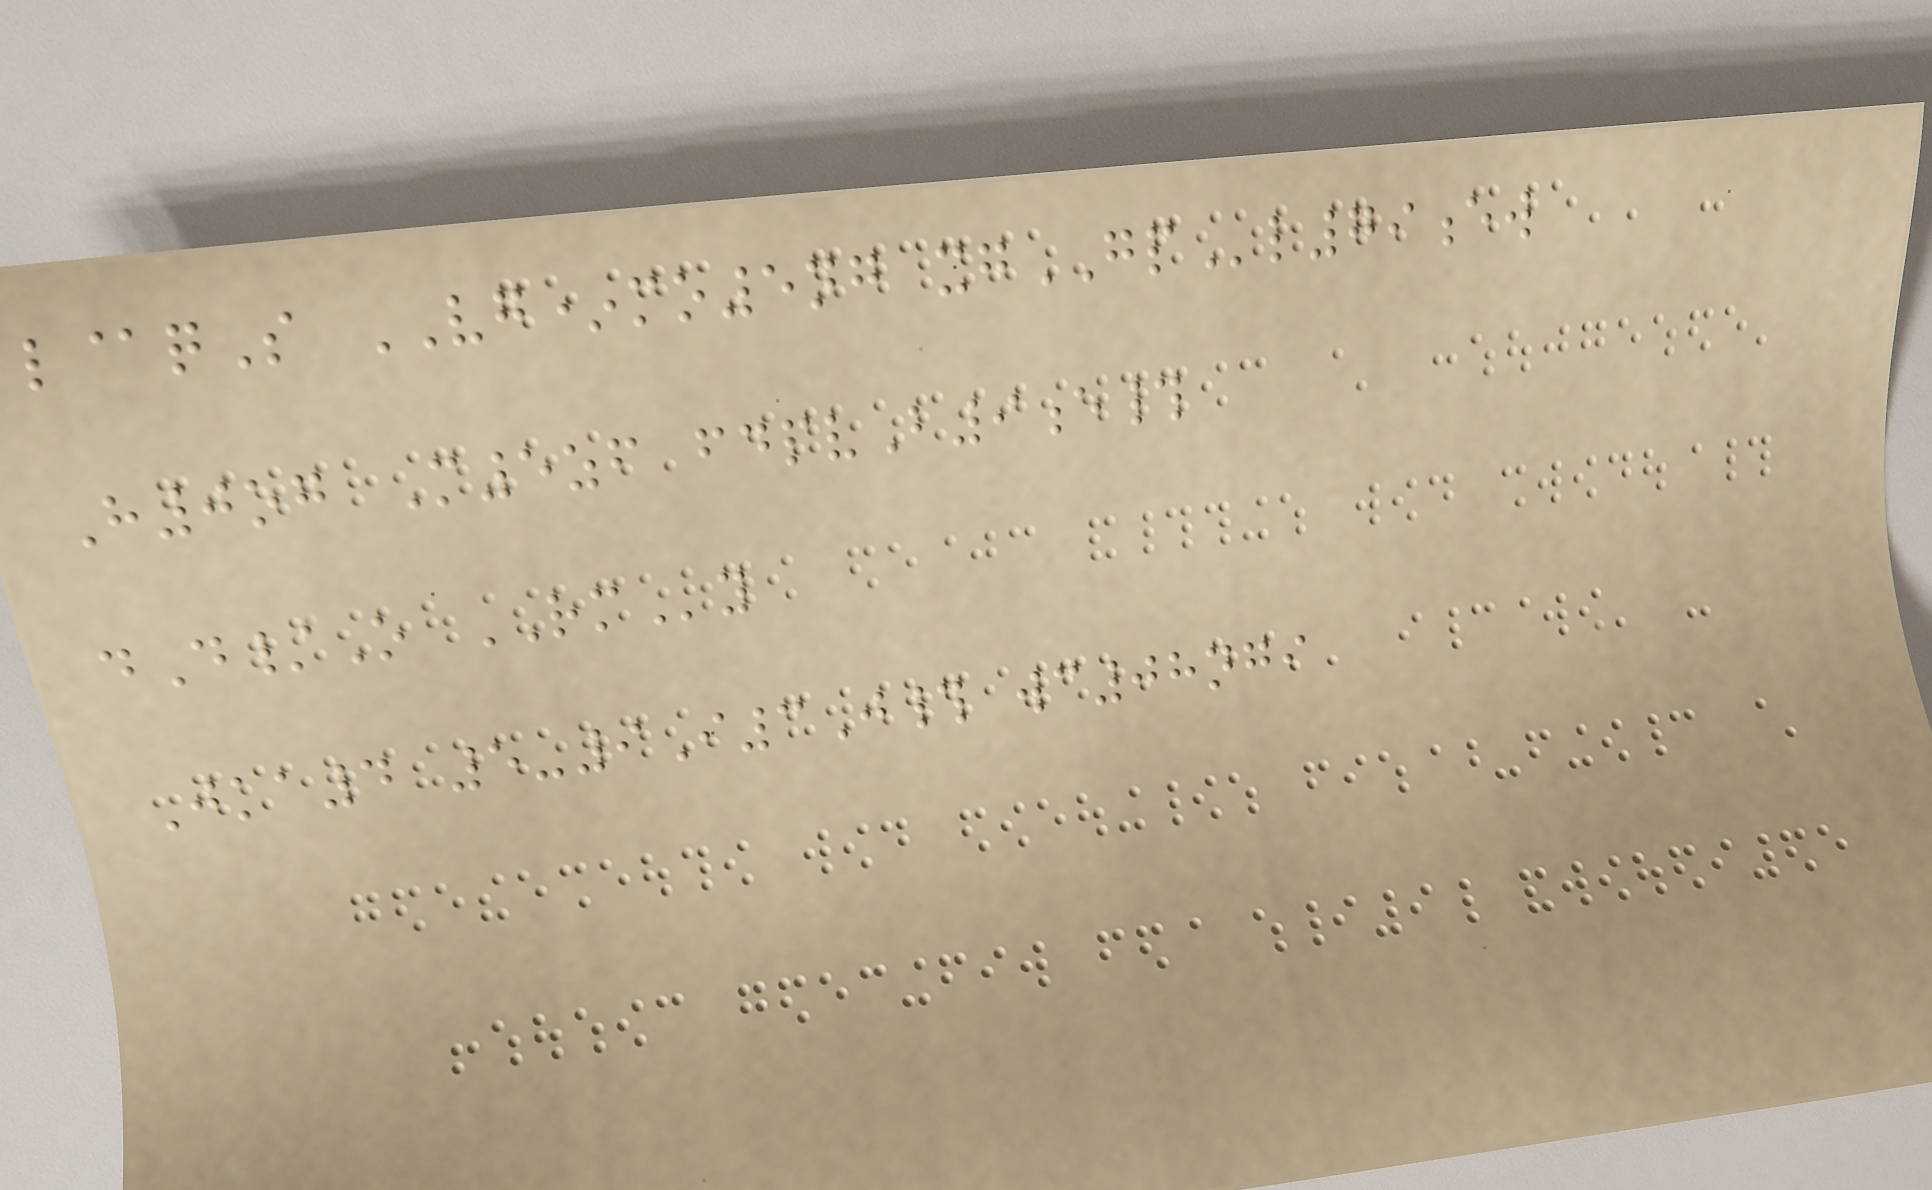l@qS VG*mo5ng xgGPl79ew
H0og M5zf fdpvB9e#
dD/O RMy
Jka4 5-9I3J# wc08ngi
